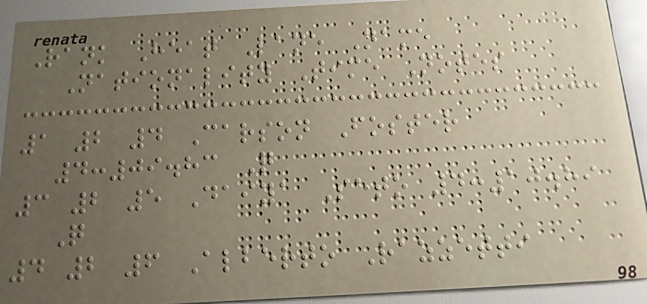Rank Heat Lane Name
Nationality Time Notes
1 2 4 Carson Foster
4:09.83 Q
3 2 5 Daiya Seto 4:10.89
Q
4 2 6 Alberto Razzetti
